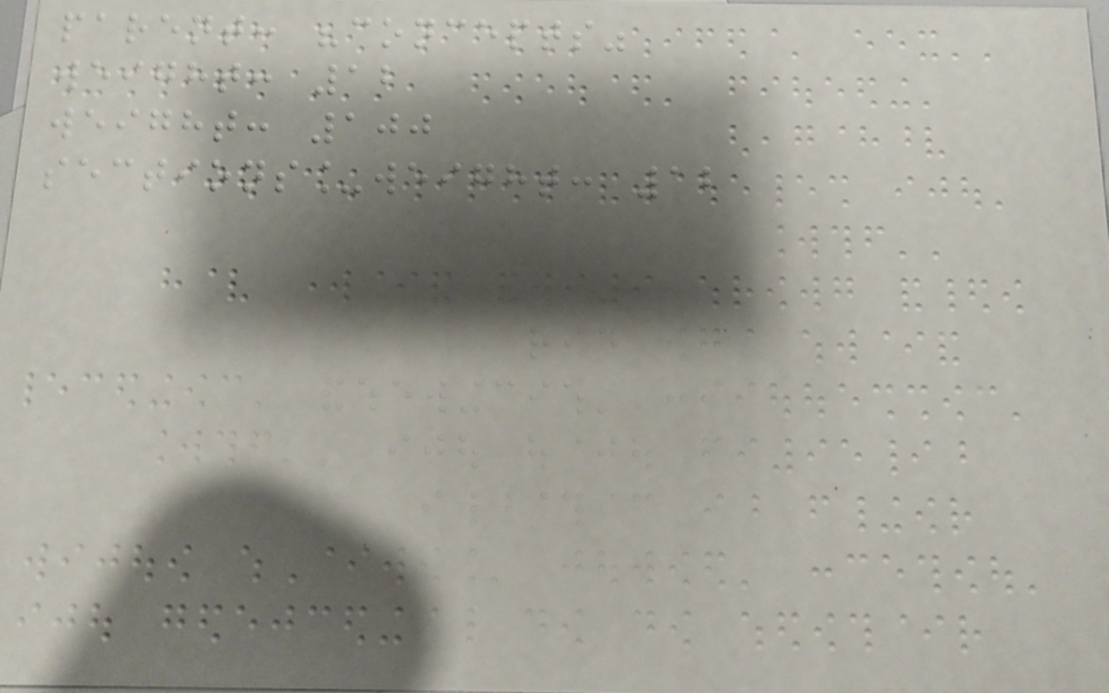parent: "concepts"
weight: 12
weight: 100
sections_weight: 12
